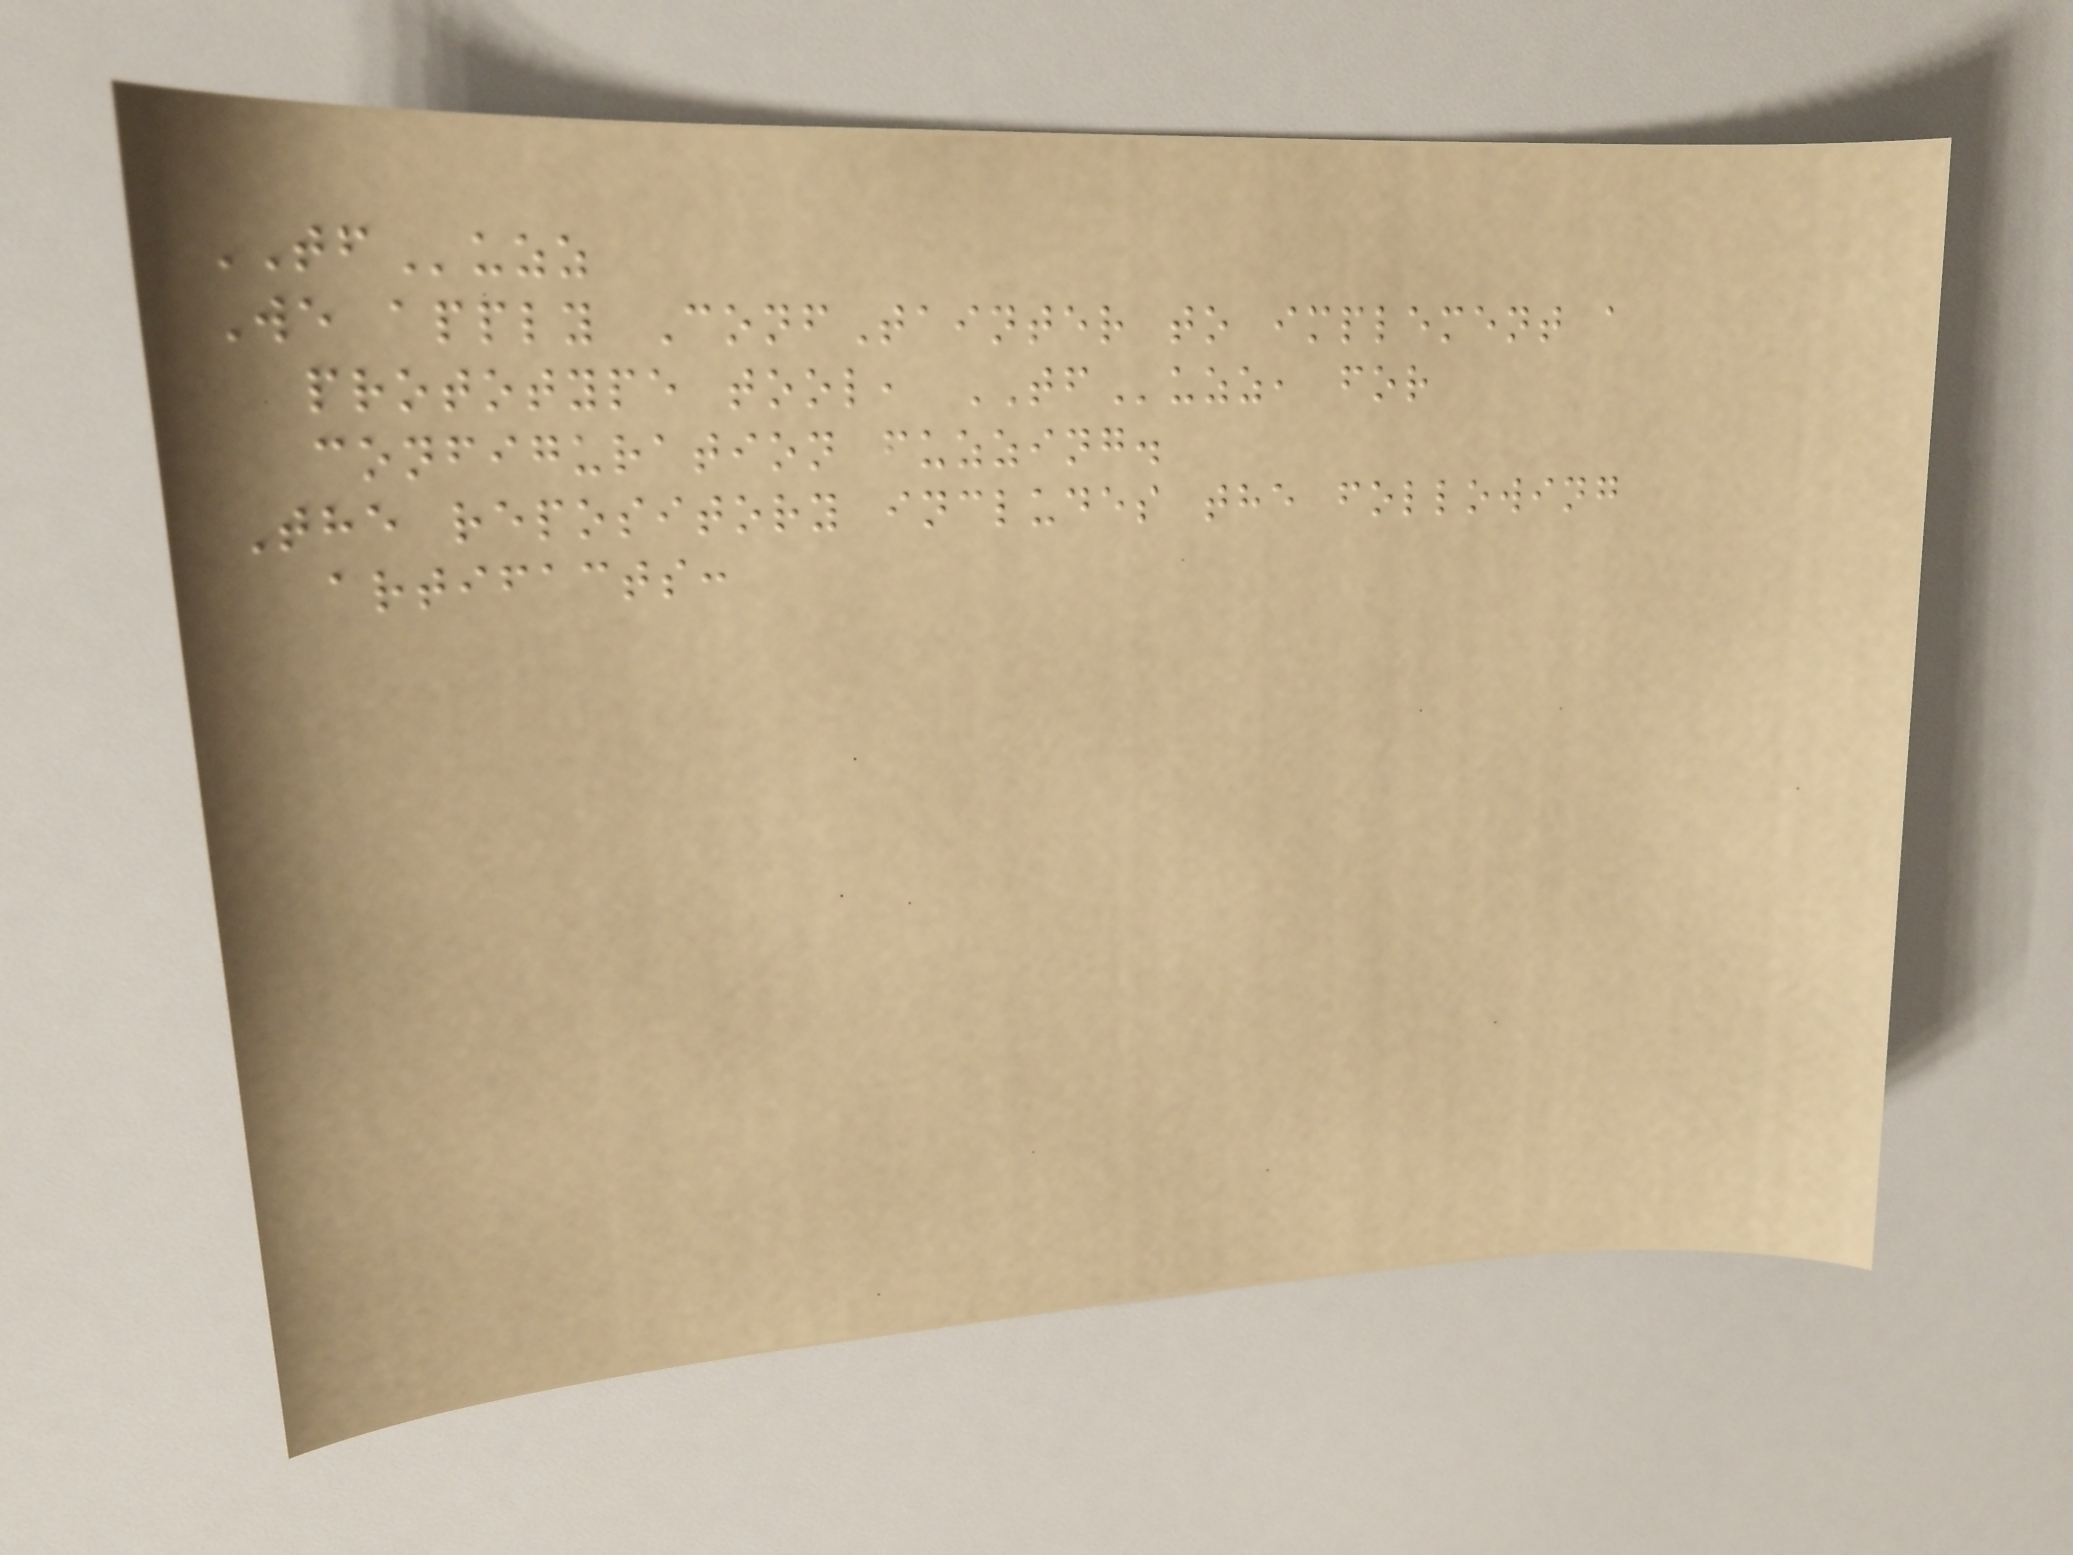TFuzz
We apply ConfTainter to implement a
prototype tool, TFuzz, for
configuration fuzzing.
The repository includes the following
artifacts:
